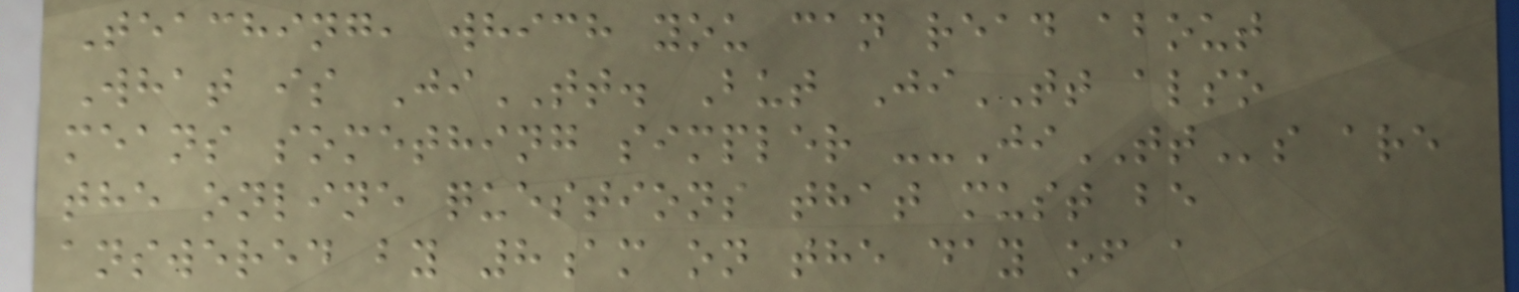Teaching, which you can read about
What is JiTT. But JiTT also
means something simpler --JiTTs are
the online questions that must be
answered by 8am on the day of a
